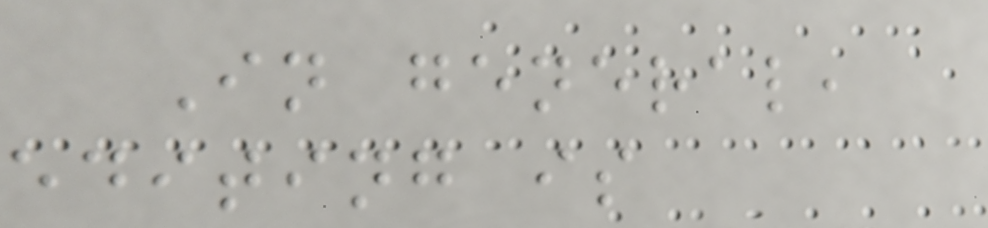In general,
editing is
